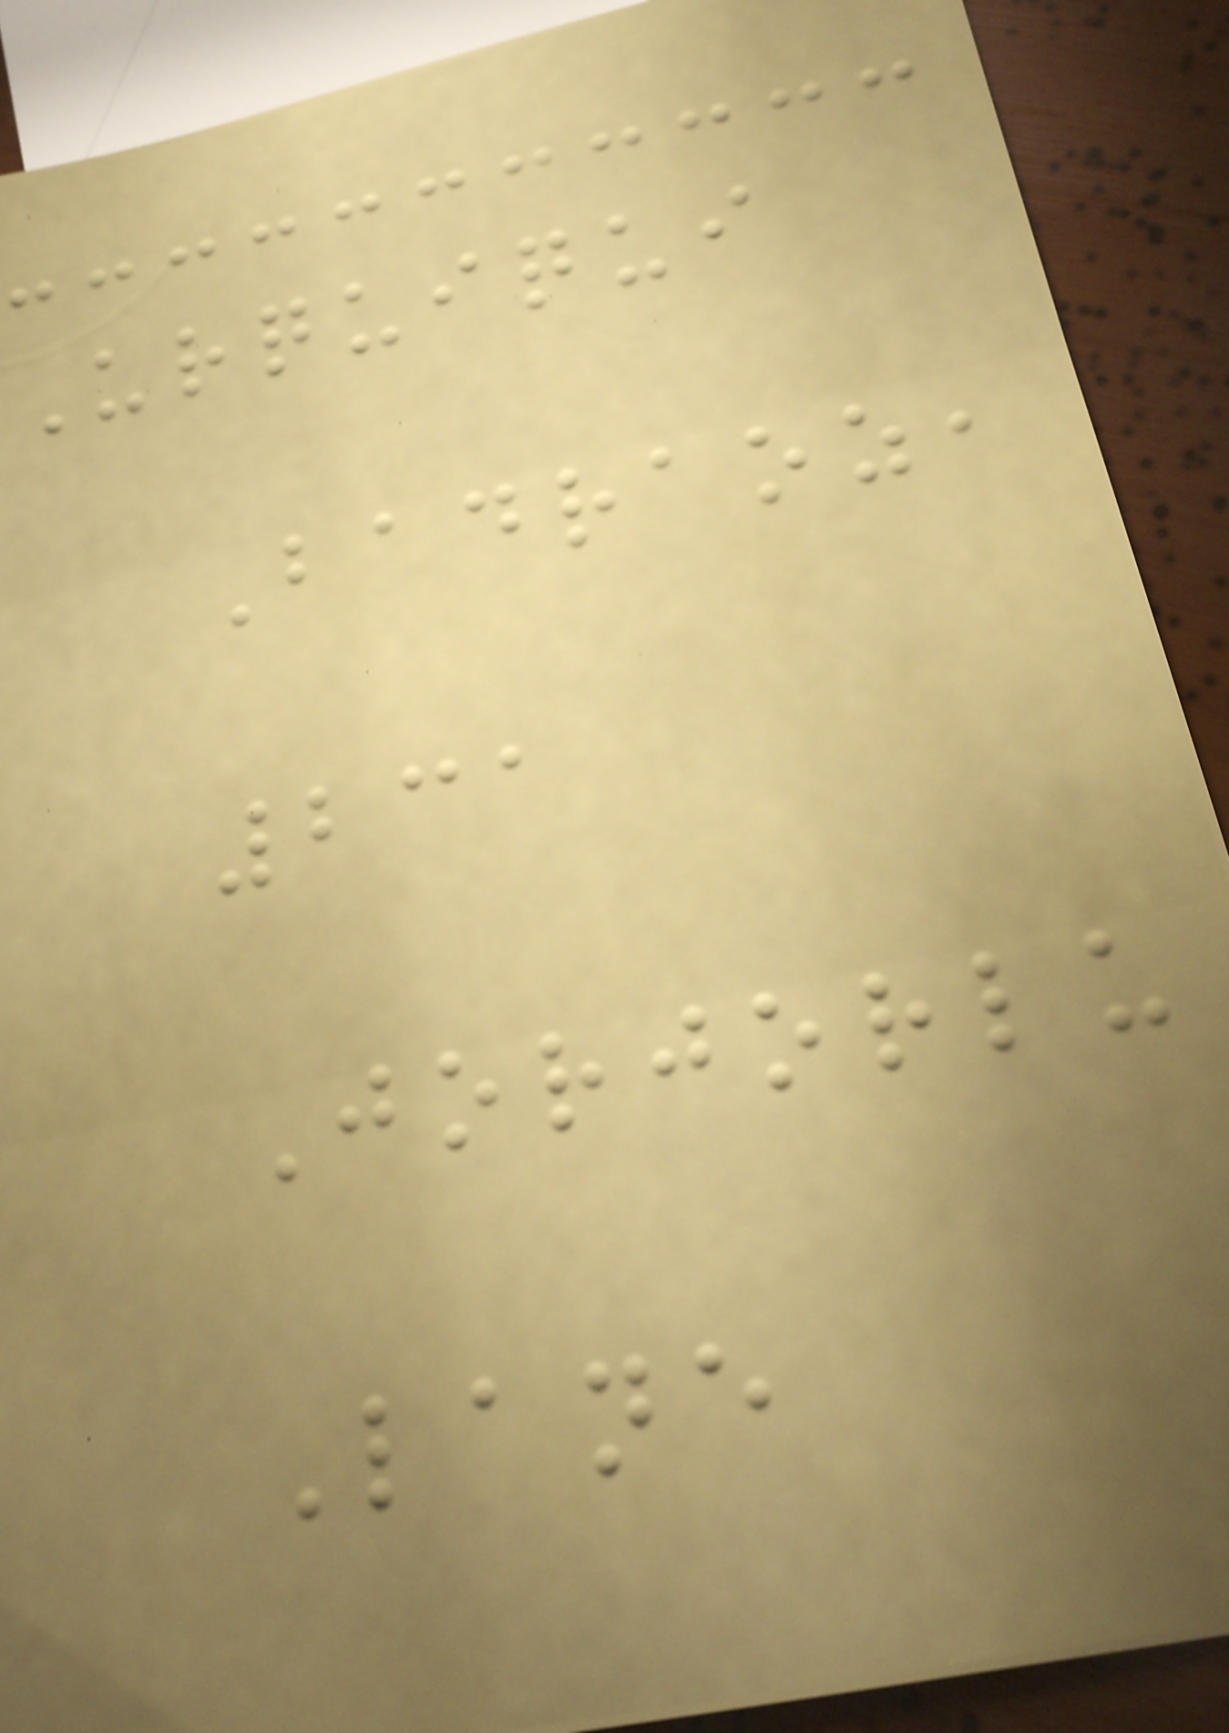Urquiqui
Badraoz,
231
Jorjorlu
Lane
